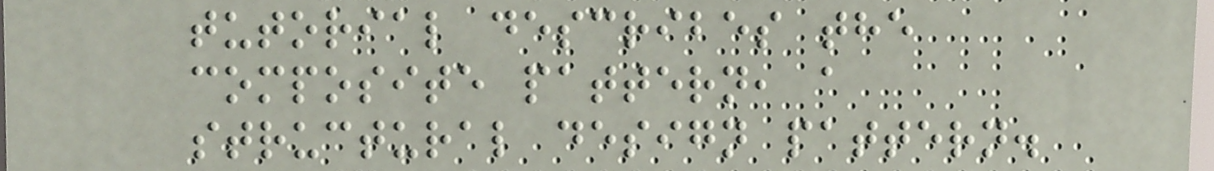tutorial describes the
composite pattern, a
structural design pattern.
